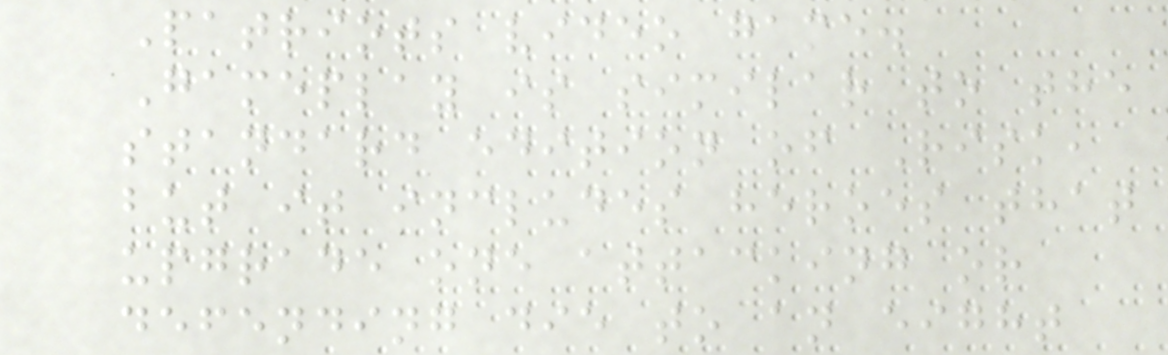Patriots video game.
Gameplay is similar to the
standard edition of Risk,
but it includes heroes that
upgrade one attacking or
defending die to an eight
